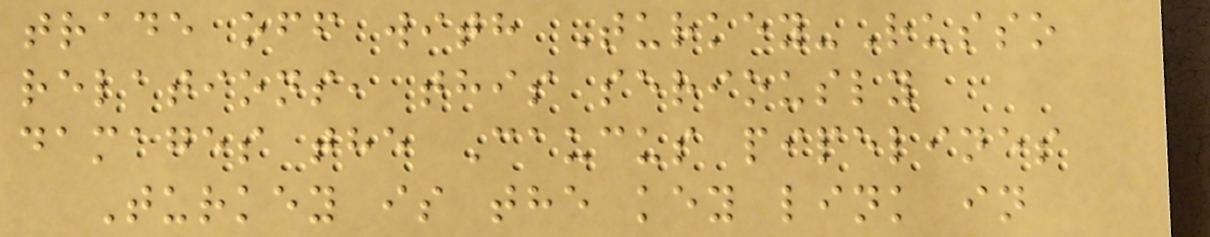trade off with Turkey-Russo
relations, this seriously
damages the Caucus pipelines
Turkey is the key link in
